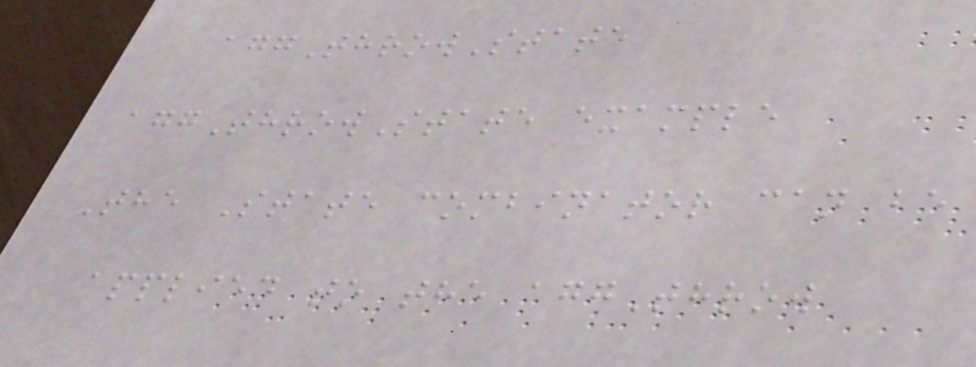aggThrowState
aggThrowState example
The State combinator can be
applied to the aggThrow
